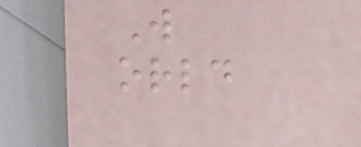W
orld
